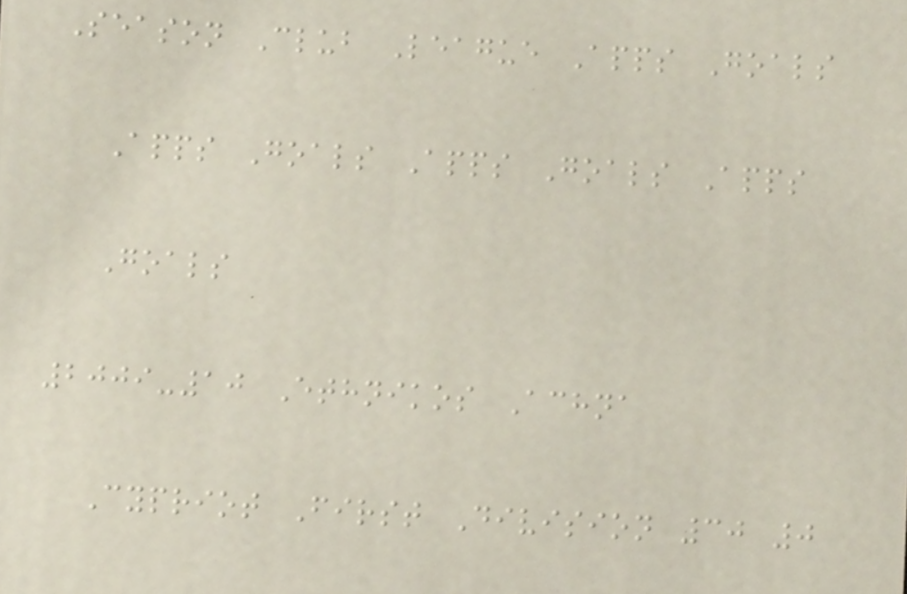Season Club League Apps Goals
Apps Goals Apps Goals Apps
Goals
2009-10 Ethnikos Achna
Cypriot First Division 30 0
